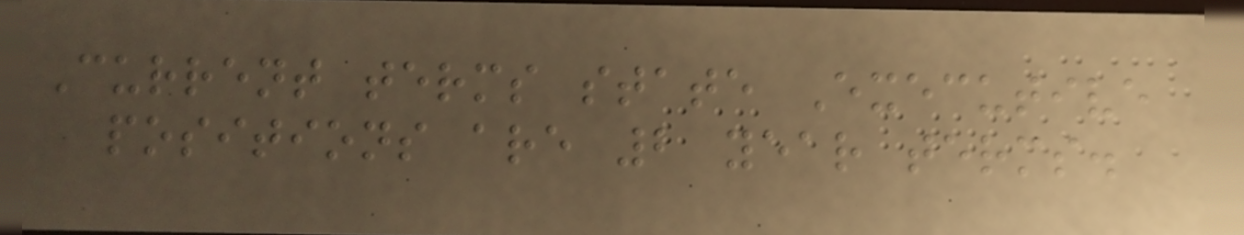Current terms state Executive
positions are 2 year terms.
